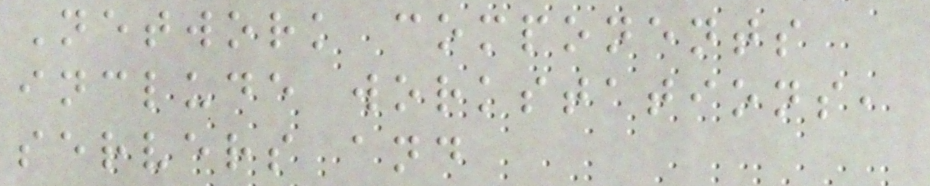Network components
include workstations,
servers and
